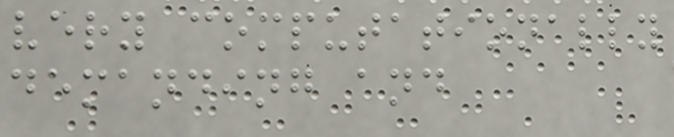very computationally
demanding and
